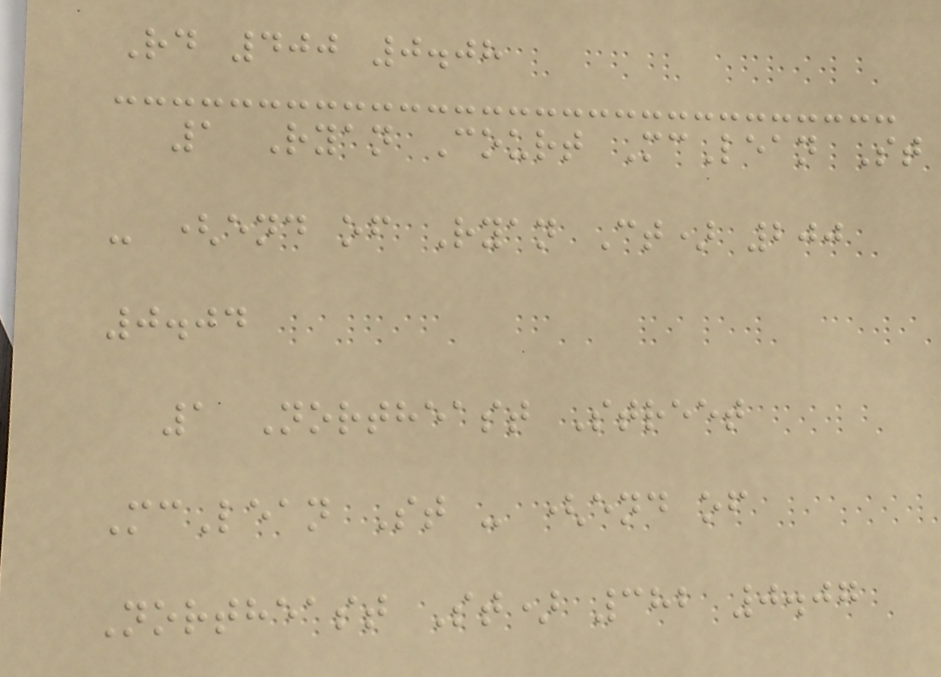Rd 400 0.08
1 Ryan Court McLean St
- (end of Ryan Ct) 200
0.04
1 Northeast Street
McLean St - (end of
Northeast St) 382 0.07
